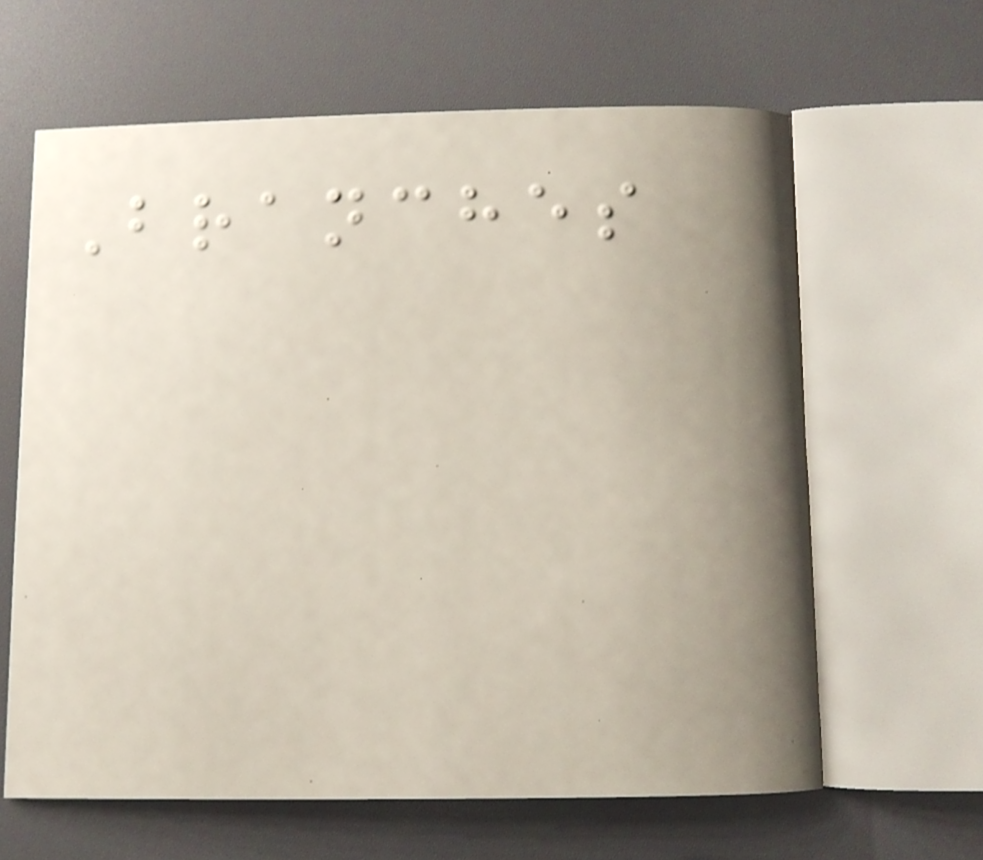Branches
